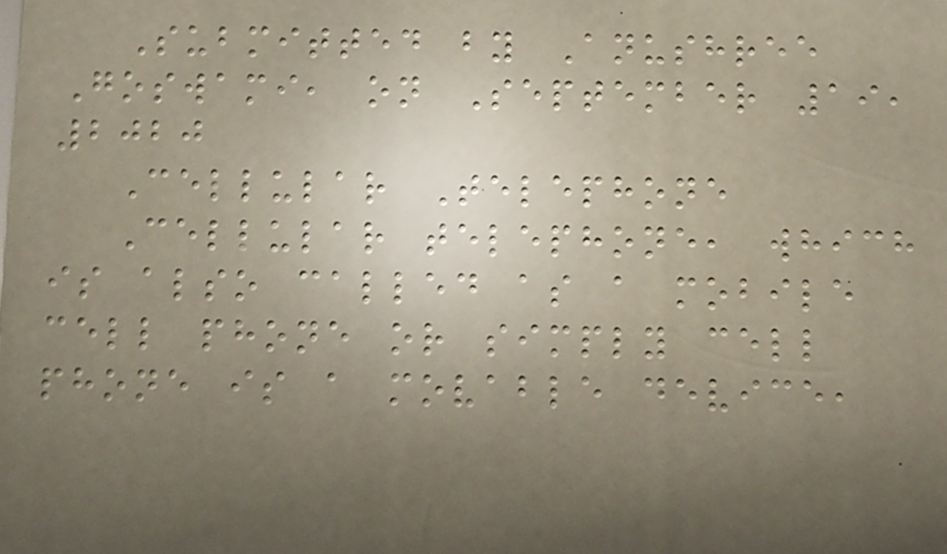Submitted by Anushree
Goswami, on September 19,
2020
Cellular Telephone
Cellular telephone, which
is also called as a mobile
cell phone or simply cell
phone is a movable device,
